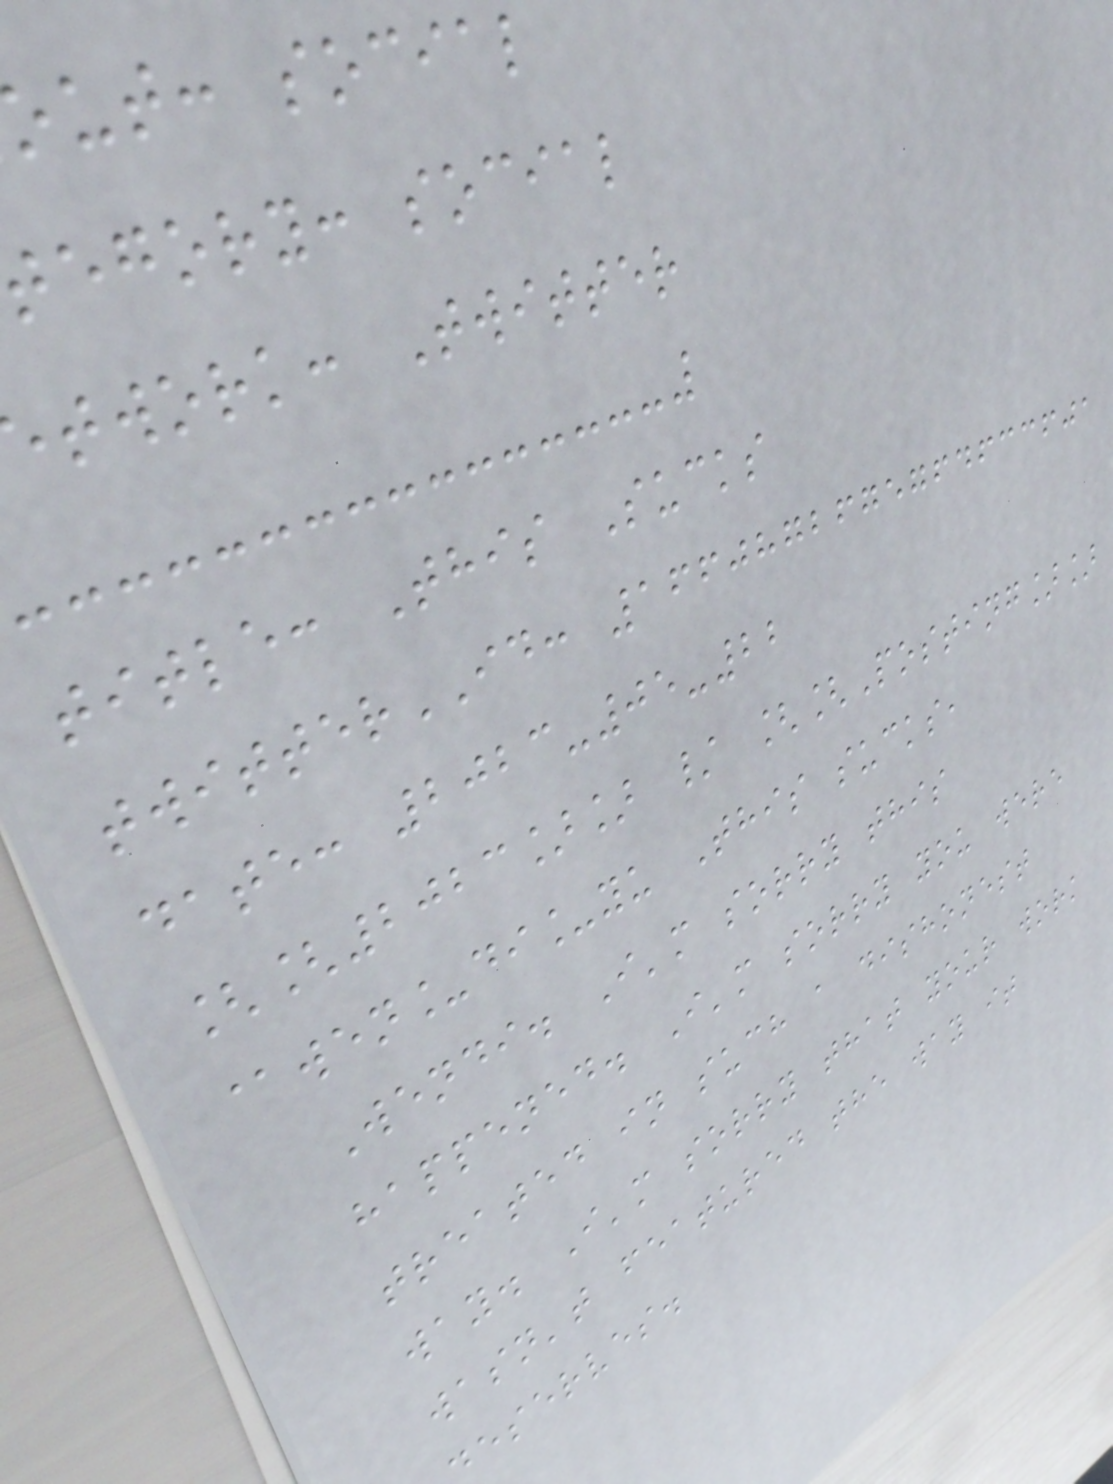ut: social
egory: social
twork: Twitter
title: This Sucks
twitterID: 1660872675764633601
date: 2023-05-22
[[2023]] / [[Posting]]
@wen_di_yu This sucks,
Wendi. I'm sorry this
happened. I'm sorry you were
treated in such a dishonest
way. I'm sorry that your work
wasn't featured the way it
eserves.
